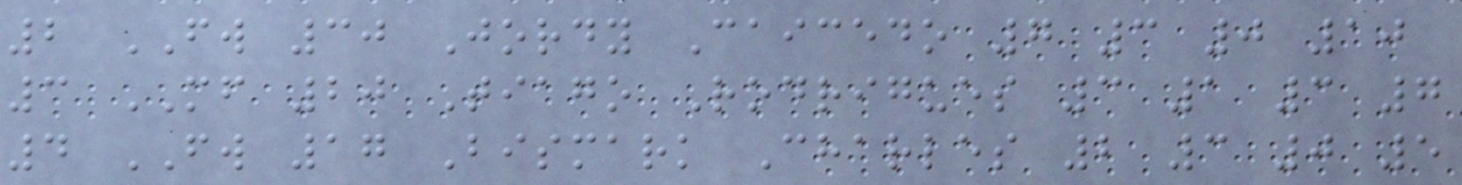2 FW 30 Jordy Caicedo 7 3 0 10
3 MF 20 Tiago Rodrigues 3 1 3 7
4 FW 17 Bismark Charles 2 3 0 5
